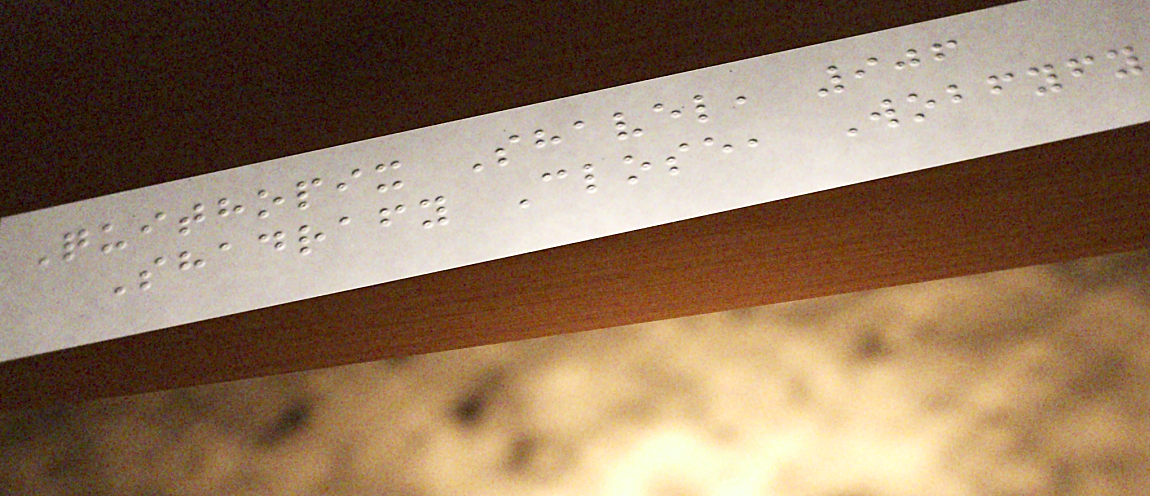Quithopix Shavel, 906
Shadrafy Close, Wobfyfy
